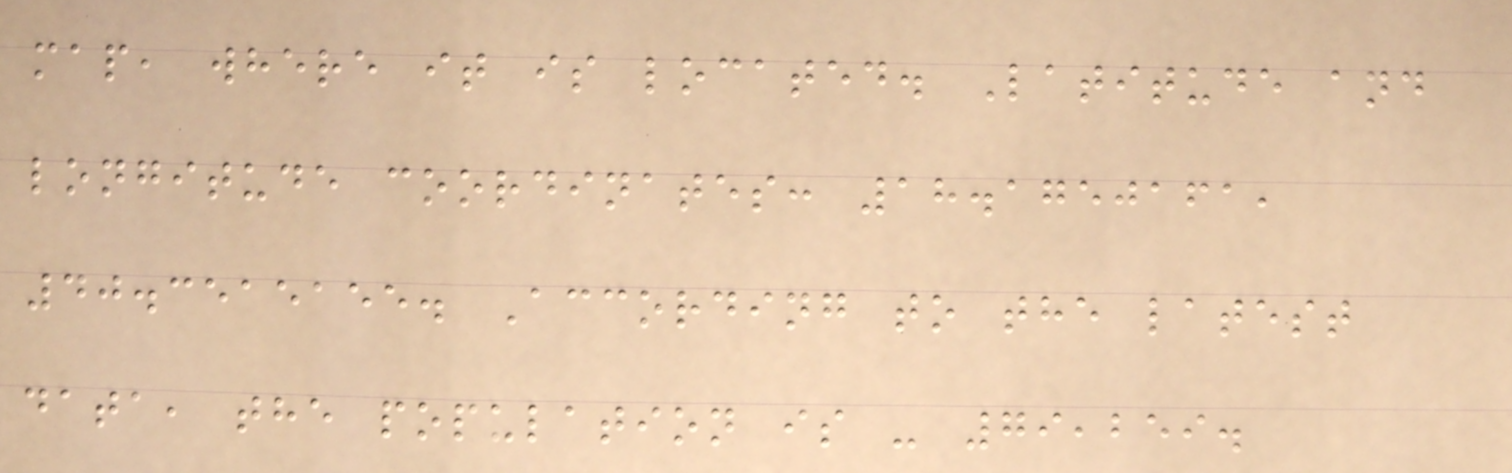map, where it is located. Latitude and
longitude coordinates: 18.1750161,
40.3515155. According to the latest
data, the population is - 79,259.
